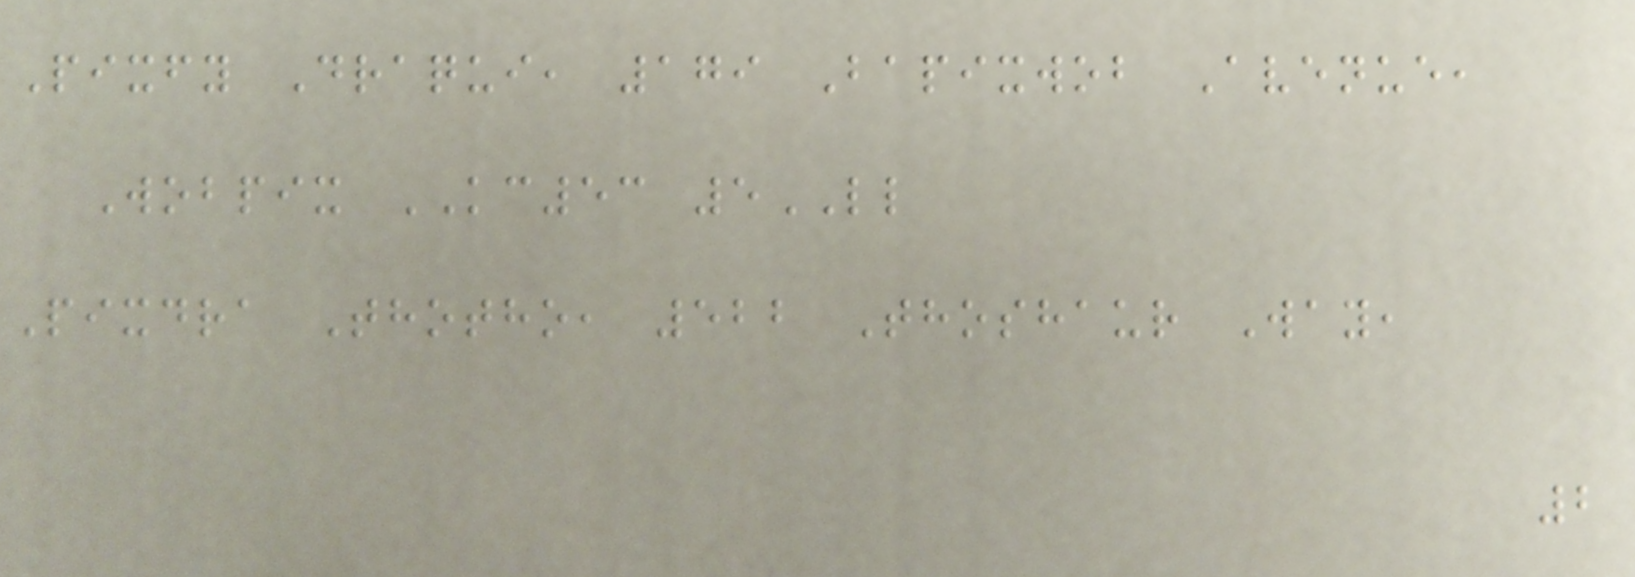Pixfy Draqui, 179 Bapixwob Avenue,
Wobpix KC53 5LL
Pixdra Thotho, 522 Thoshaur Way,
2
